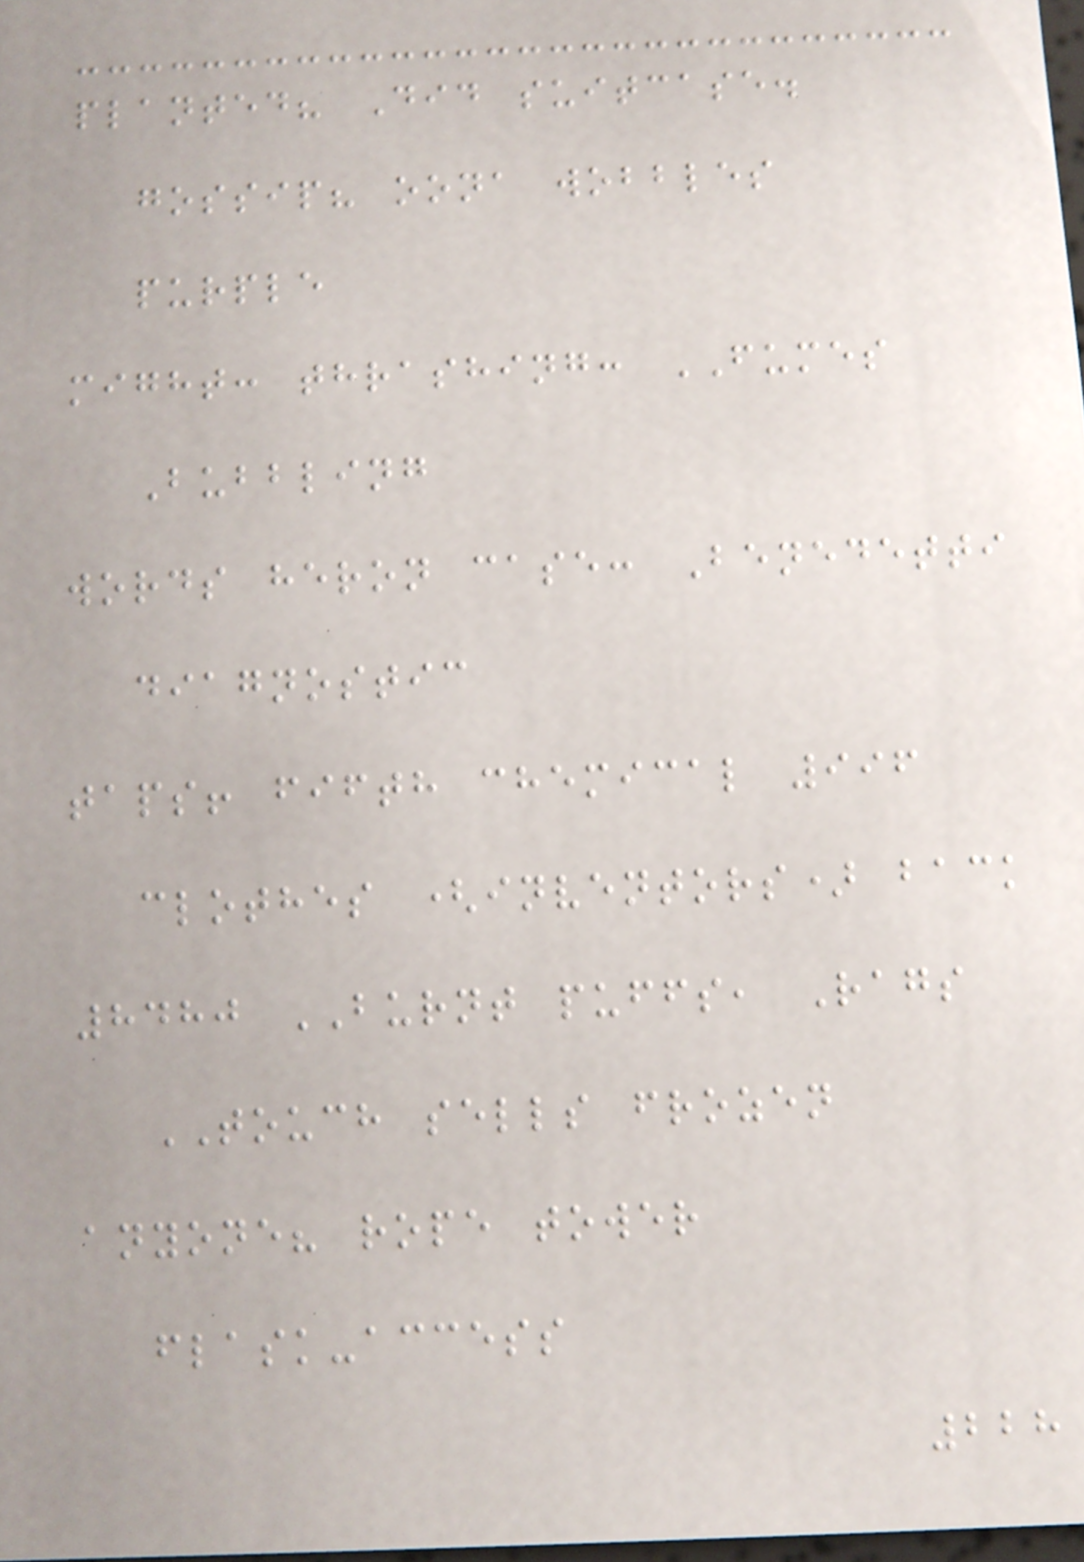planted? Did suitcase.
gossip? oona wobbles
purple
might: thrashing: FUMES
Bubbling
words heron case: Benedetti
diagnostic
taps! fifth chemical 996
clothes (inventors) back
8480 BURNT puffs, Rags
TOUCH sells frozen
anyone? rope tower
flask-access
228
